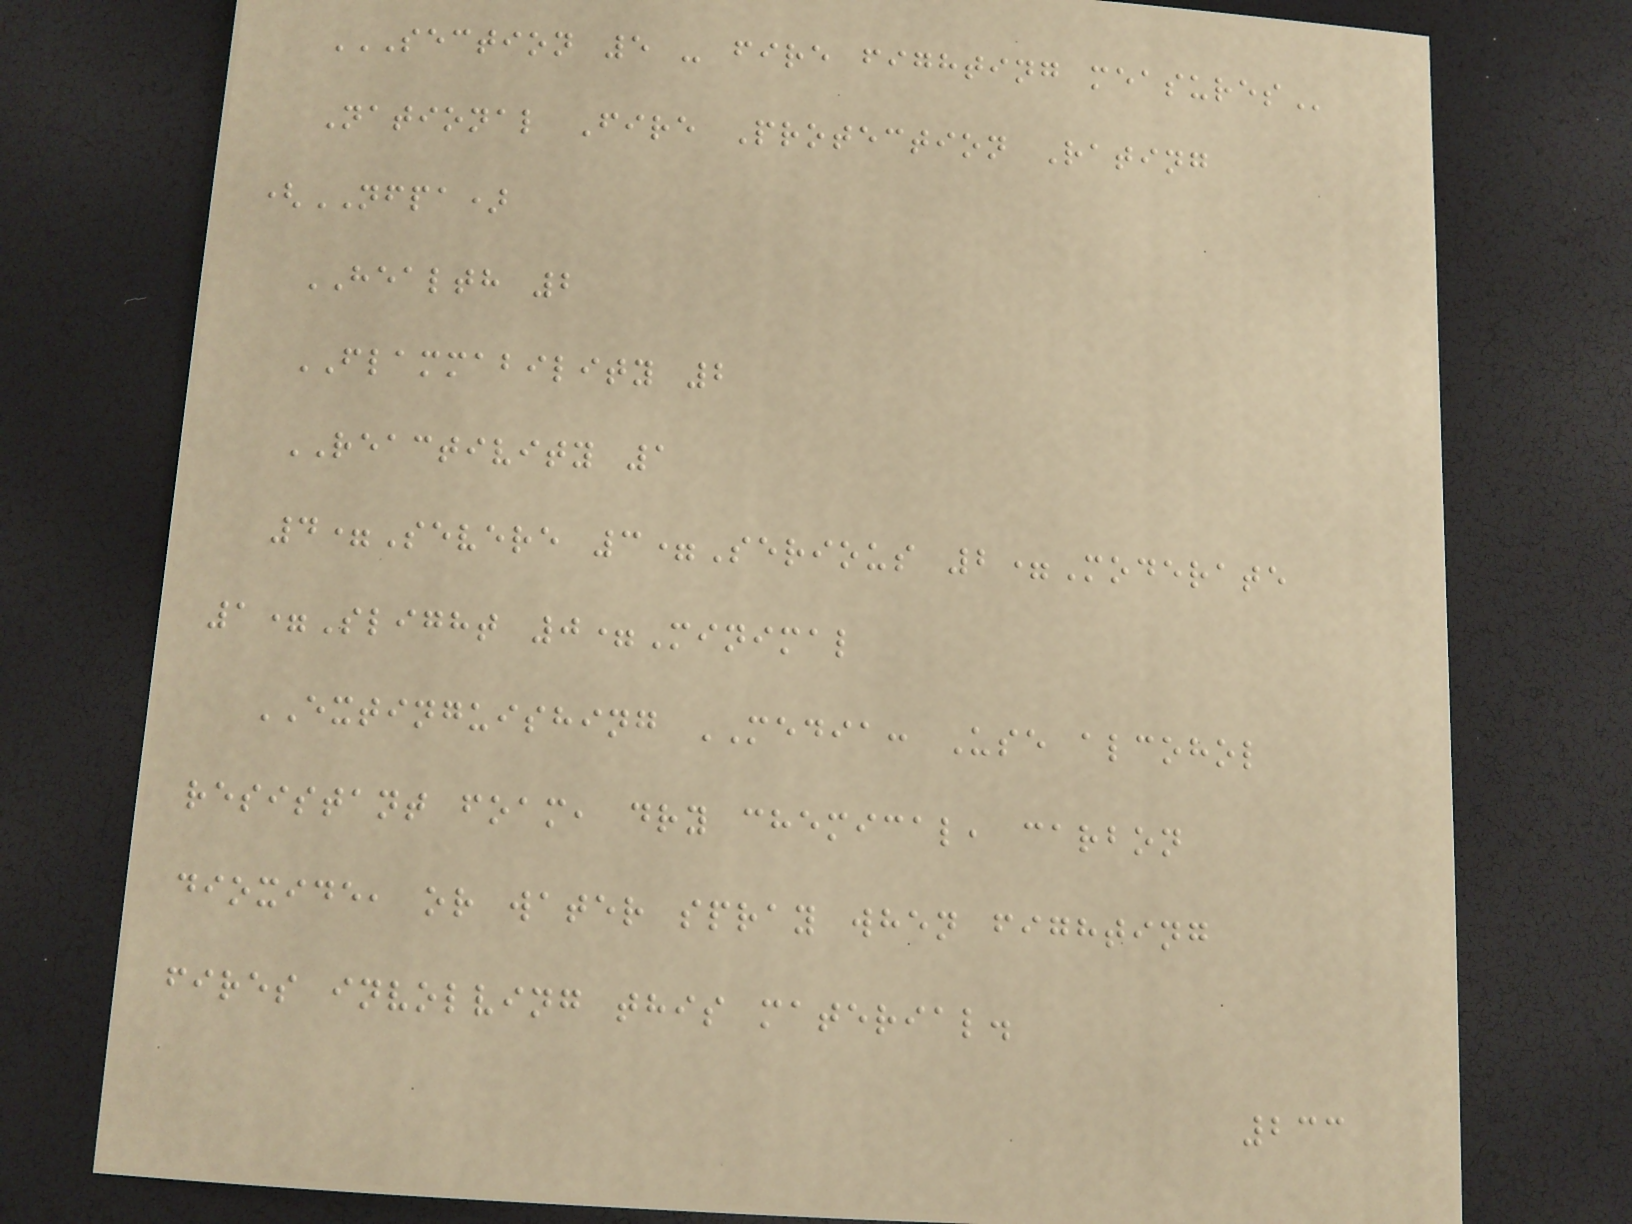SECTION 5 - FIRE FIGHTING MEASURES
National Fire Protection Rating
(NFPA)
HEALTH 2
FLAMMABILITY 2
REACTIVITY 1
4=Severe 3=Serious 2=Moderate
1=Slight 0=Minimal
EXTINGUISHING MEDIA: Use alcohol
resistant foam, dry chemical, carbon
dioxide, or water spray when fighting
fires involving this material.
233
